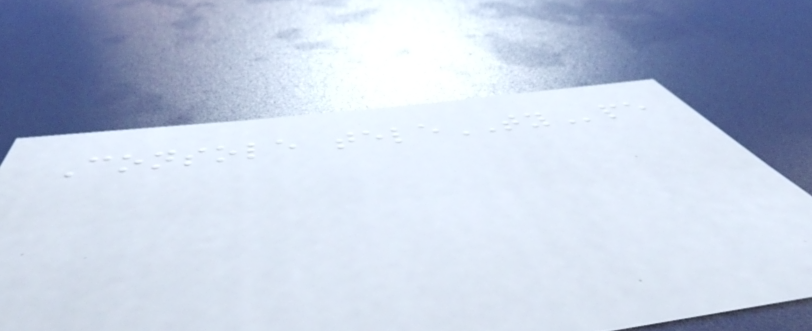Console teleTYpe
